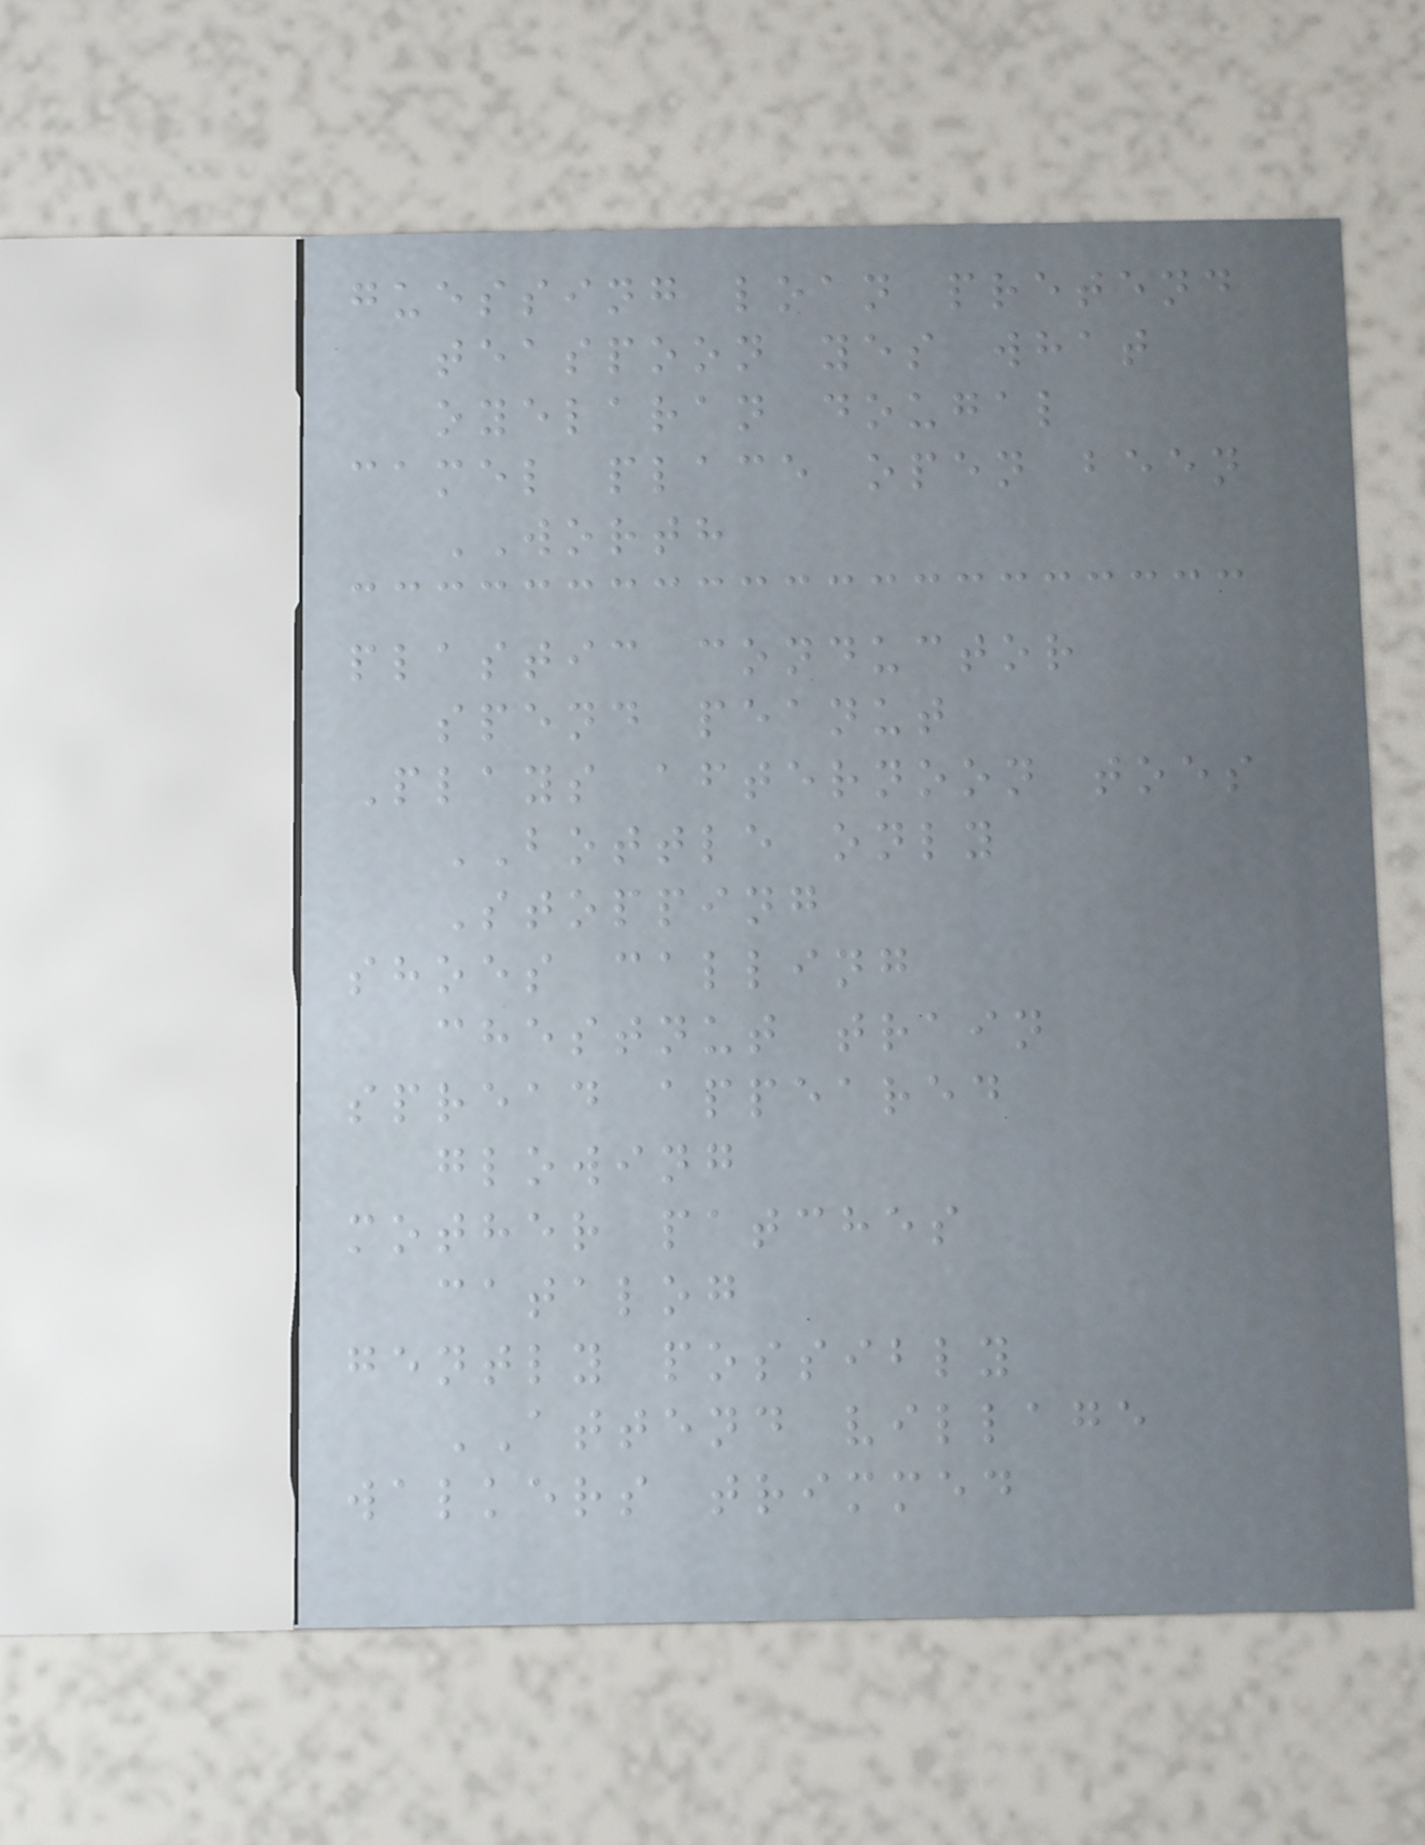guessing loan pretend
teaspoon yes what
oyelaran dougal
camel place open been
WORTH
plastic conductor
spend peanut
Plays afternoon toes
BOTTLE only
Stopping
shoes calling
chestnut train
spread appeared
glowing
mother patches
catalog
gently possibly
ATTEND village
walkers trimmed
